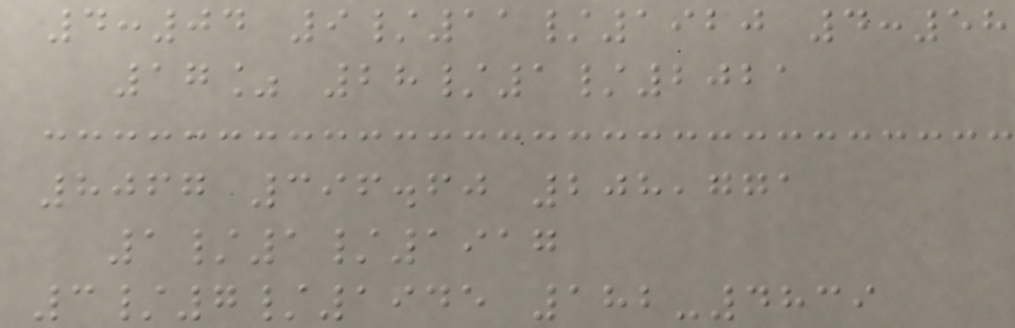4:04 9/11/1920 4:58
17% 28/1/2021
8067 396.60 208,771
1/1/1917
3/7/1945 182-4839
